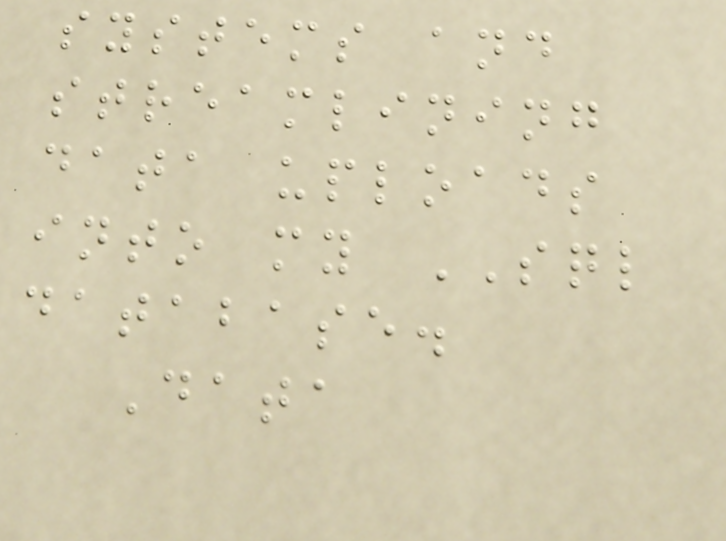systems and
streamlining
data uploads
into my SQL
database.
Data
